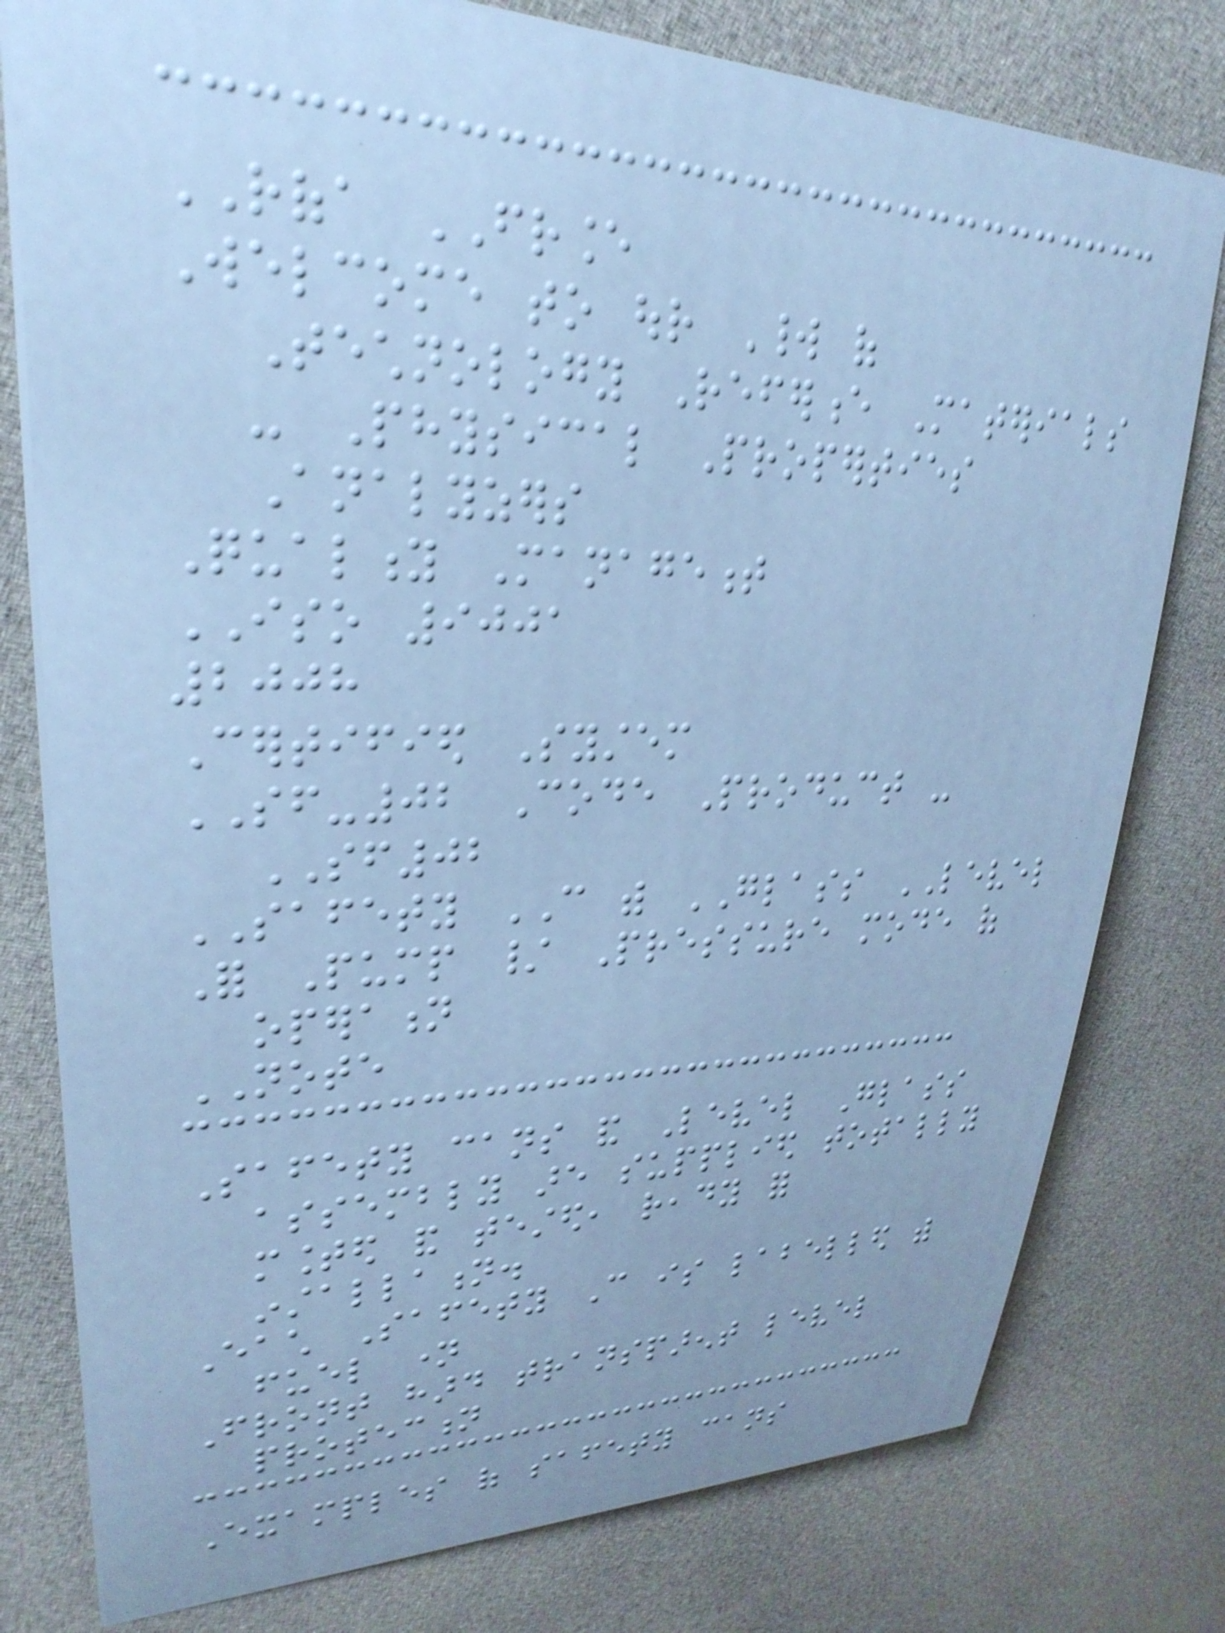ROFA FRANCE
Welcome to our World of
Technology Reference Materials
- Physical Properties
Analyzers
Quality Management
ISO 9001
2008
Certified System
SF-02 Code Product -
SF02
SAFETY CAN with GLASS LEVEL
For Pump / Pressure mode of
operation
NOTE
Safety cans and Level Glass
assembly are supplied totally
mounted and tested, ready for
installation.
Each Safety Can is labelled with
fuel name
Front hard transparent level
protection
Examples of safety cans
